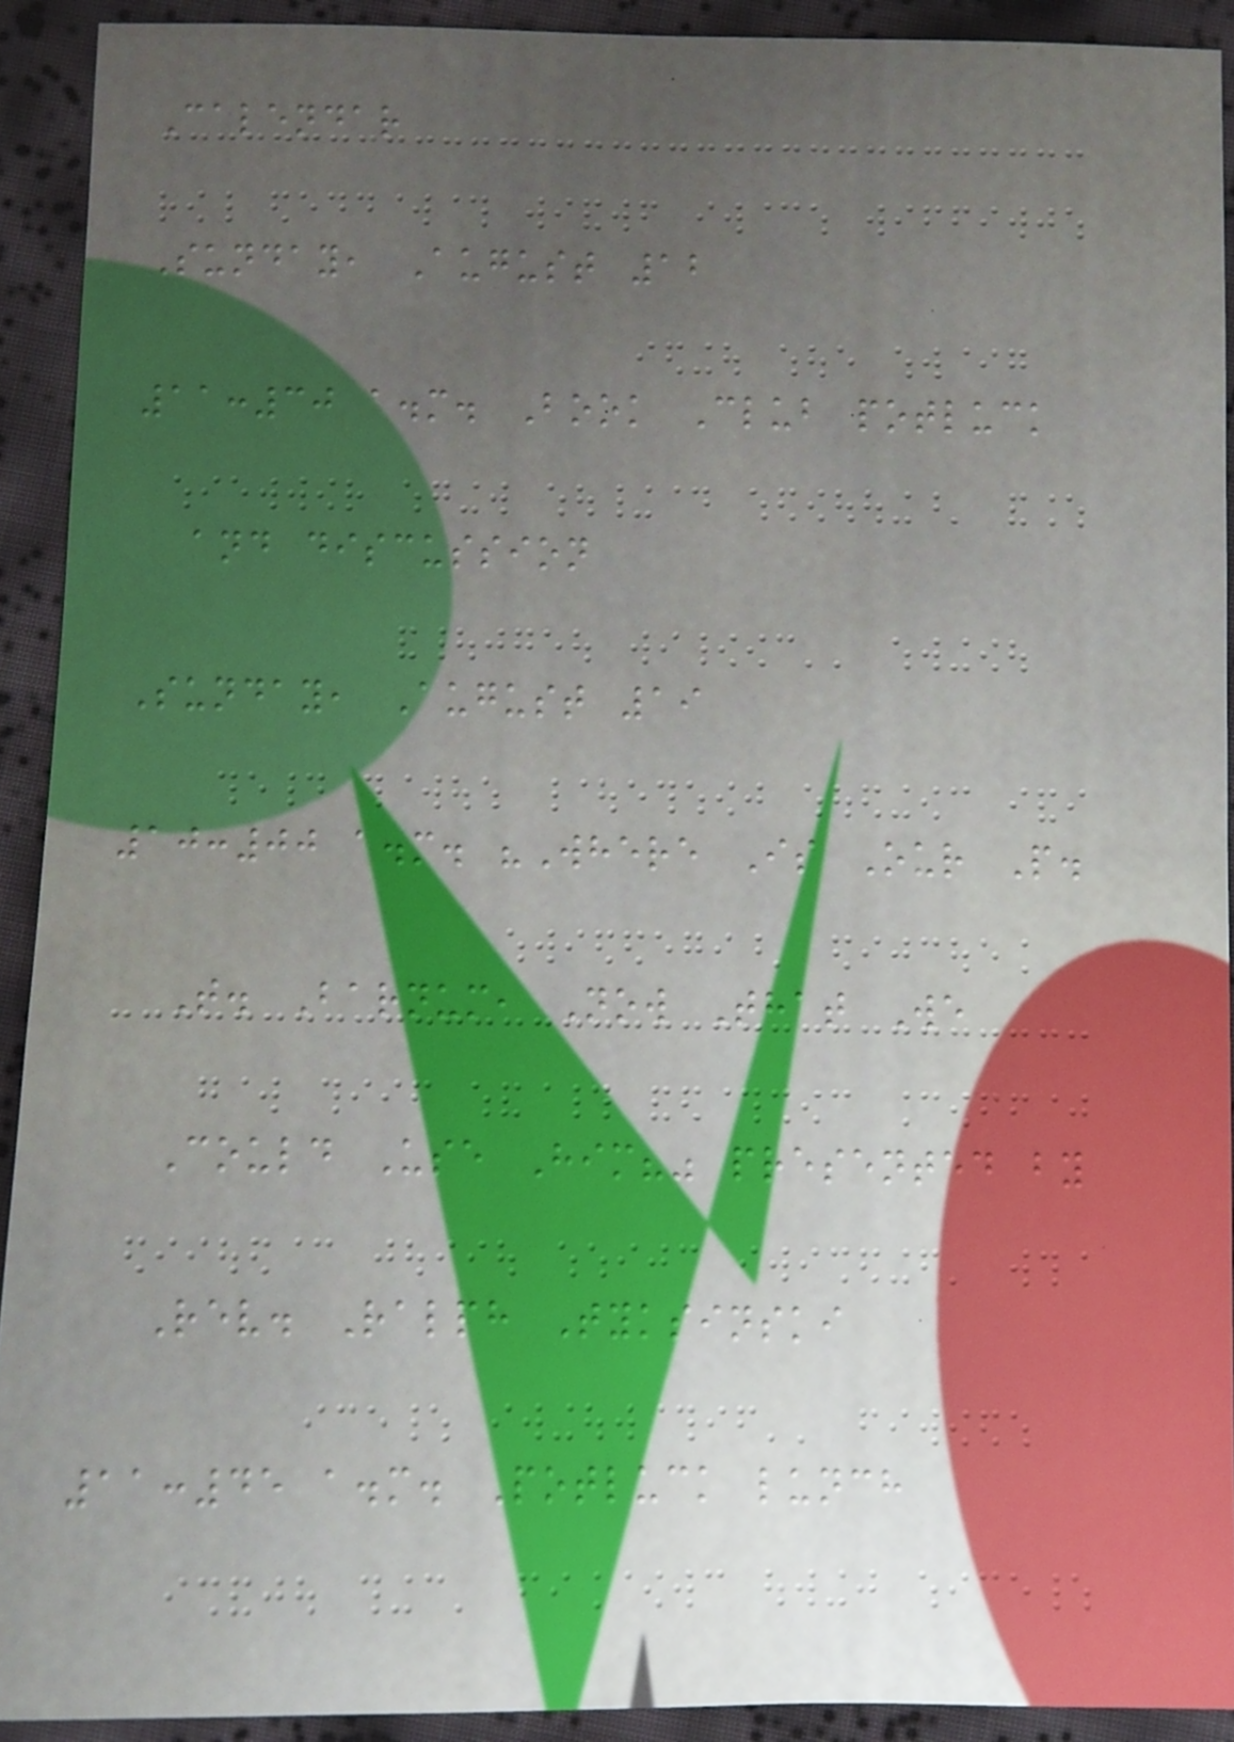Calendar
Sunday, August 12
11:30 a.m. Book Club potluck
and discussion
Sunday, August 19
10:00 a.m. "Where Is Our P.
T. Barnum, Now That We
Could Use Him?" presented by
Rev. Ralph Tyksinski
11:45 a.m. Potluck lunch
